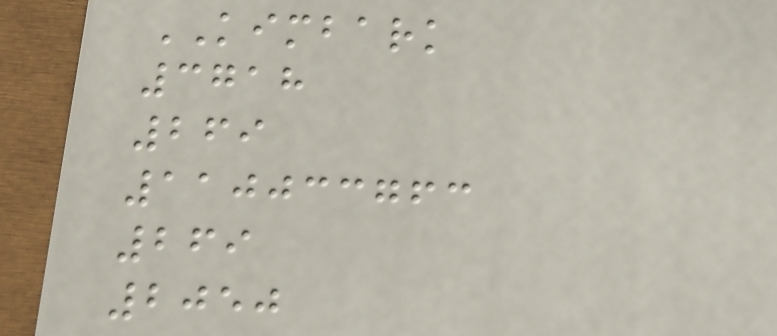KIMBARK
3718
269
110033763
269
2050
